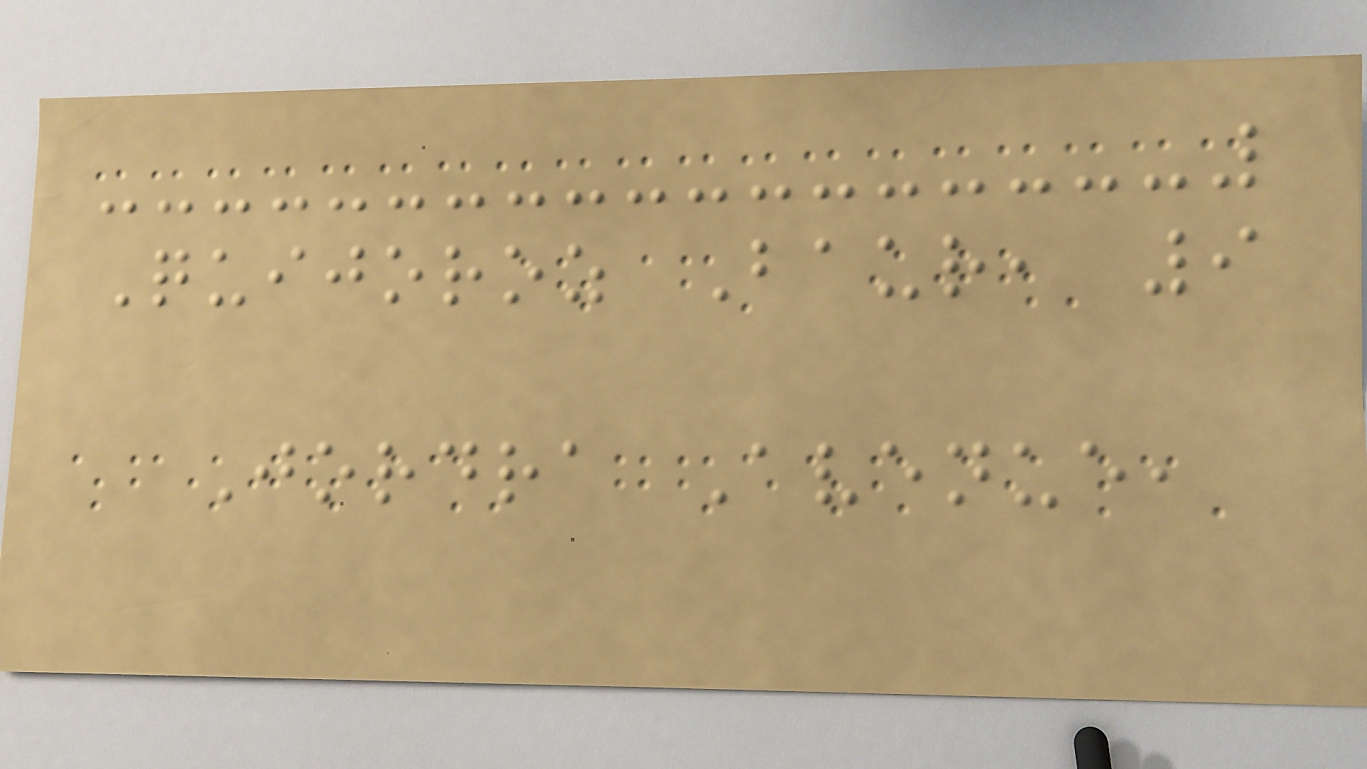Quijoroz Baur, 9
Jordra Avenue,
